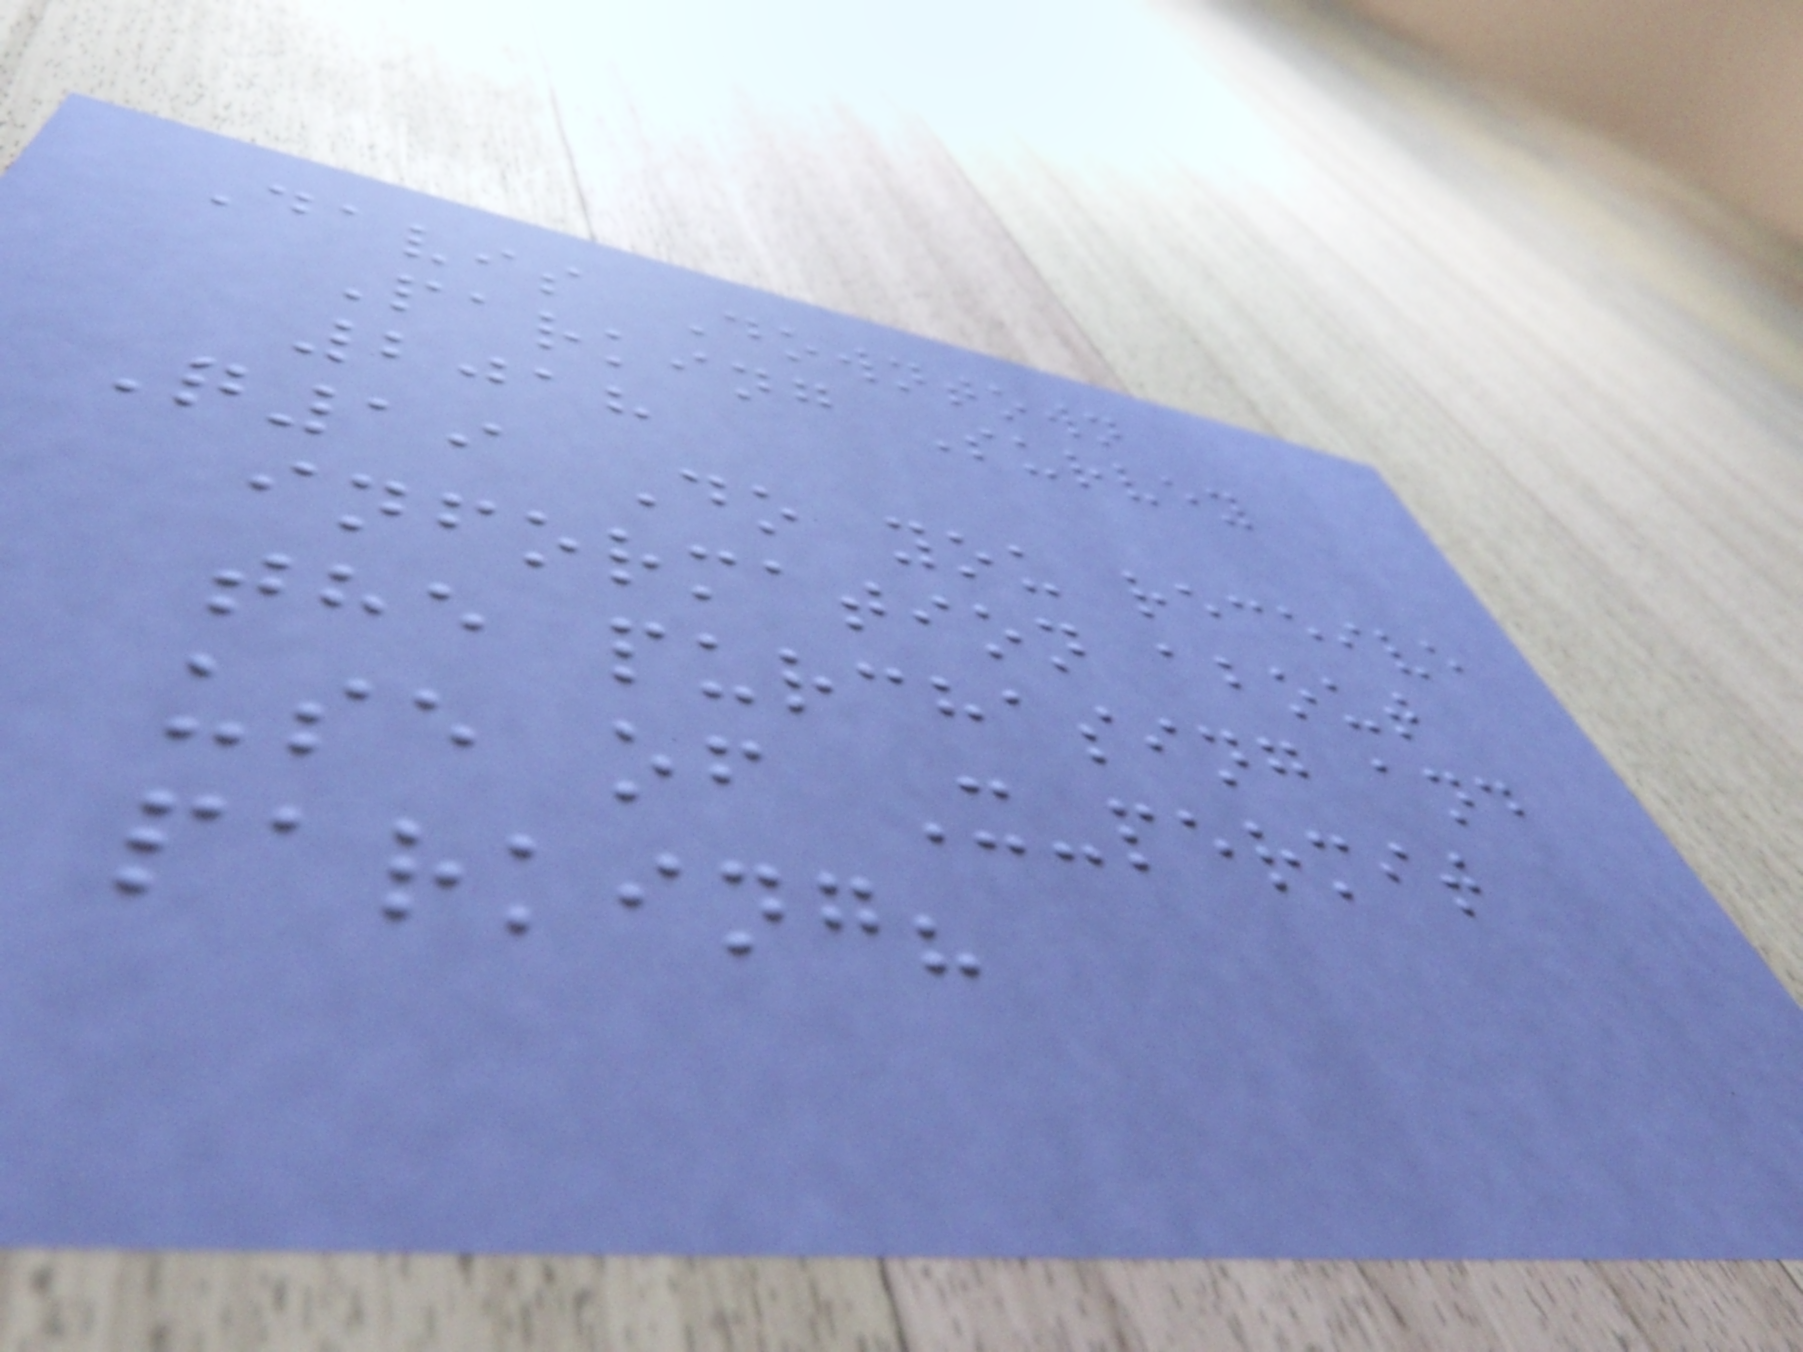Davis Downtown
Parking Survey
2018
Q19 Do you receive
information about
the purchasing and
use of X-permit
parking?
